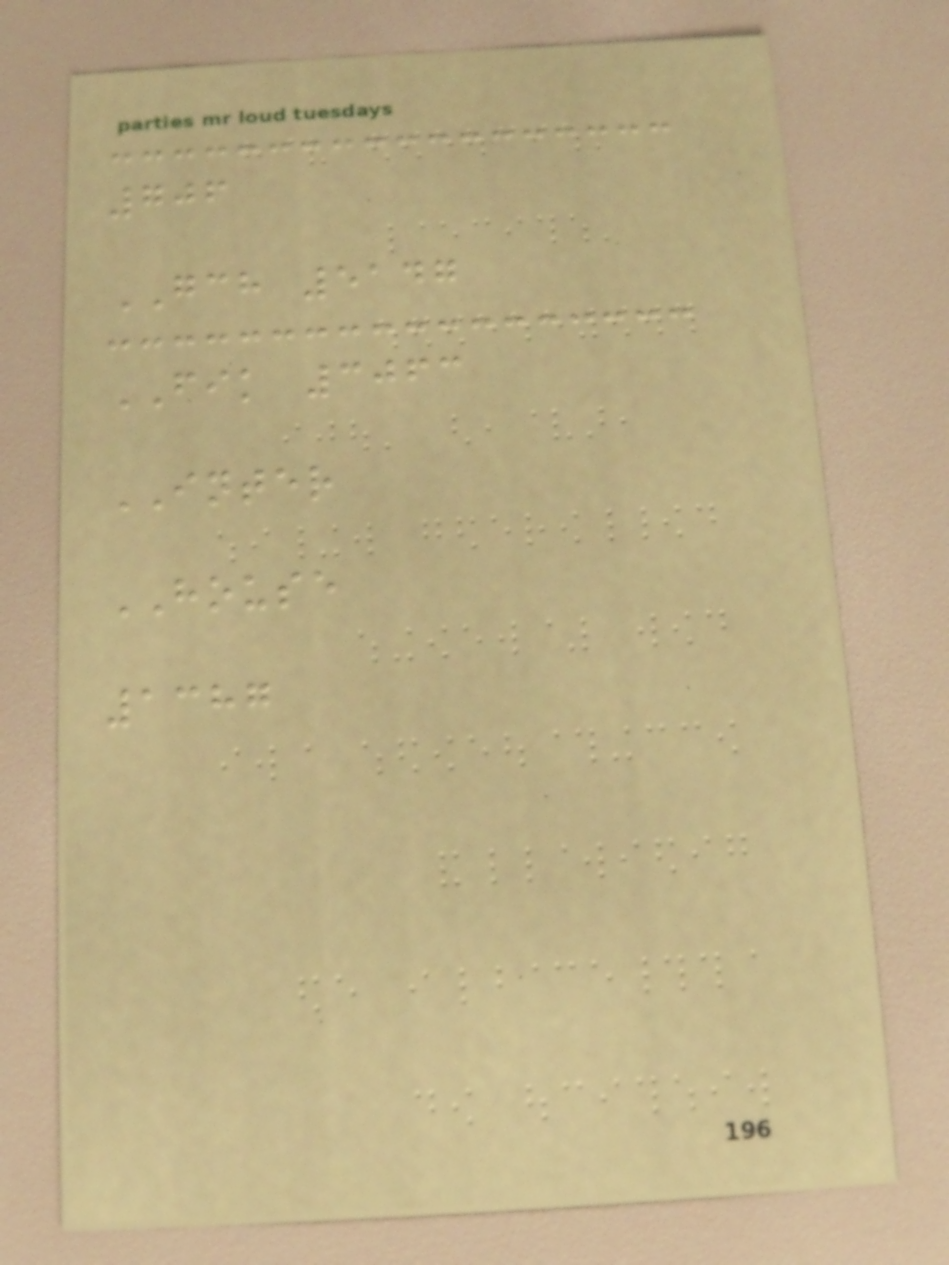706
GCH 5147
FIK 3063
INTER
HOUSE
1387
